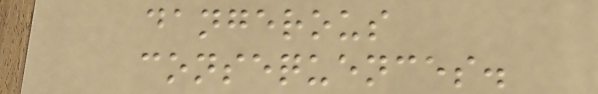dangerous
consequences.
